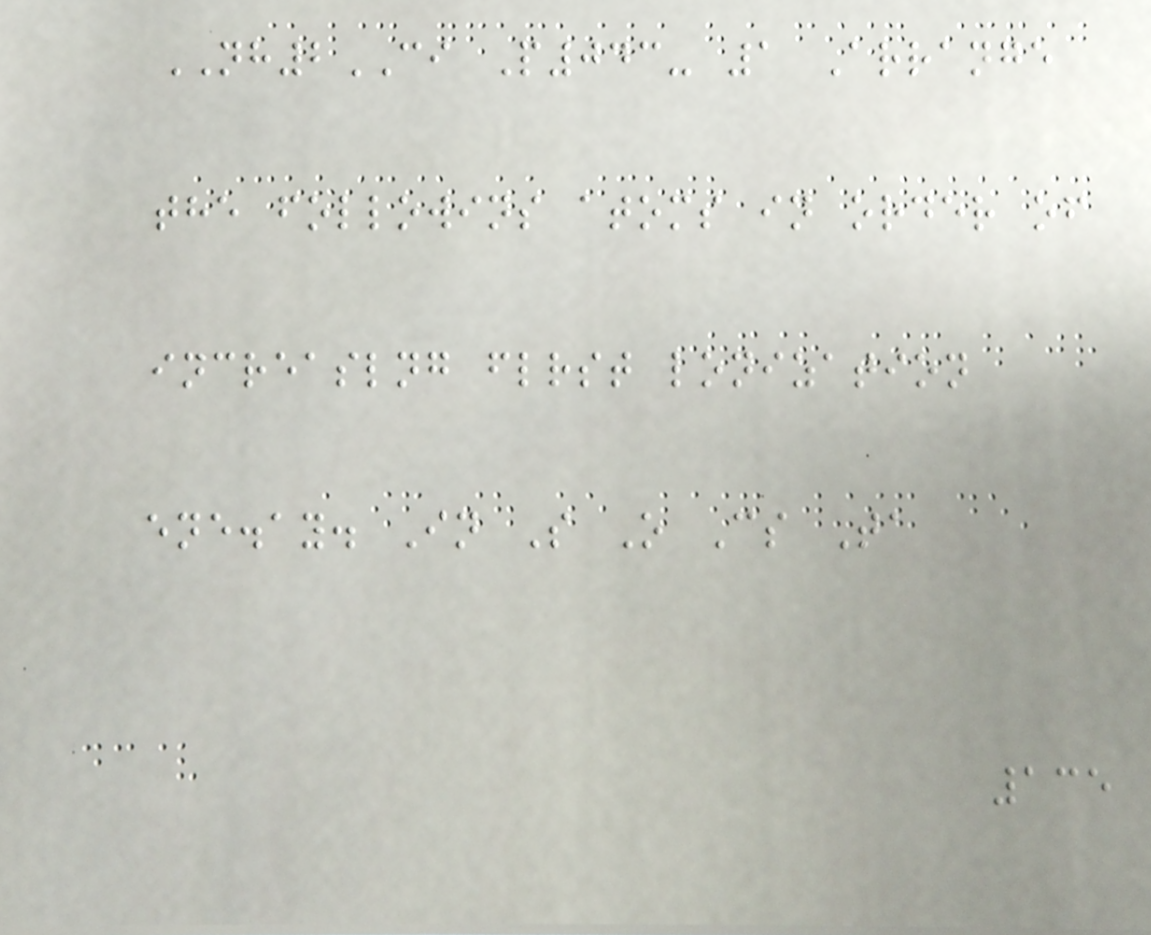NH2CI P043- 1 Arrange
the followins atoms in order of
increaslng flrst lonization
ene.ay. In S O Cs Ta
135
